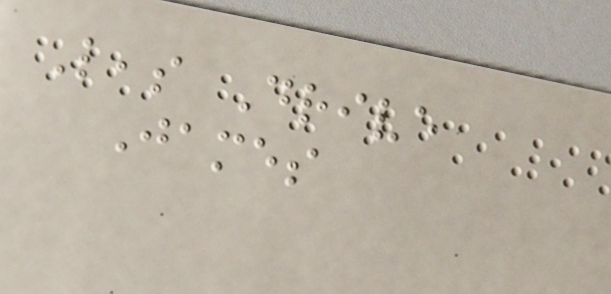Leas Drive
James
